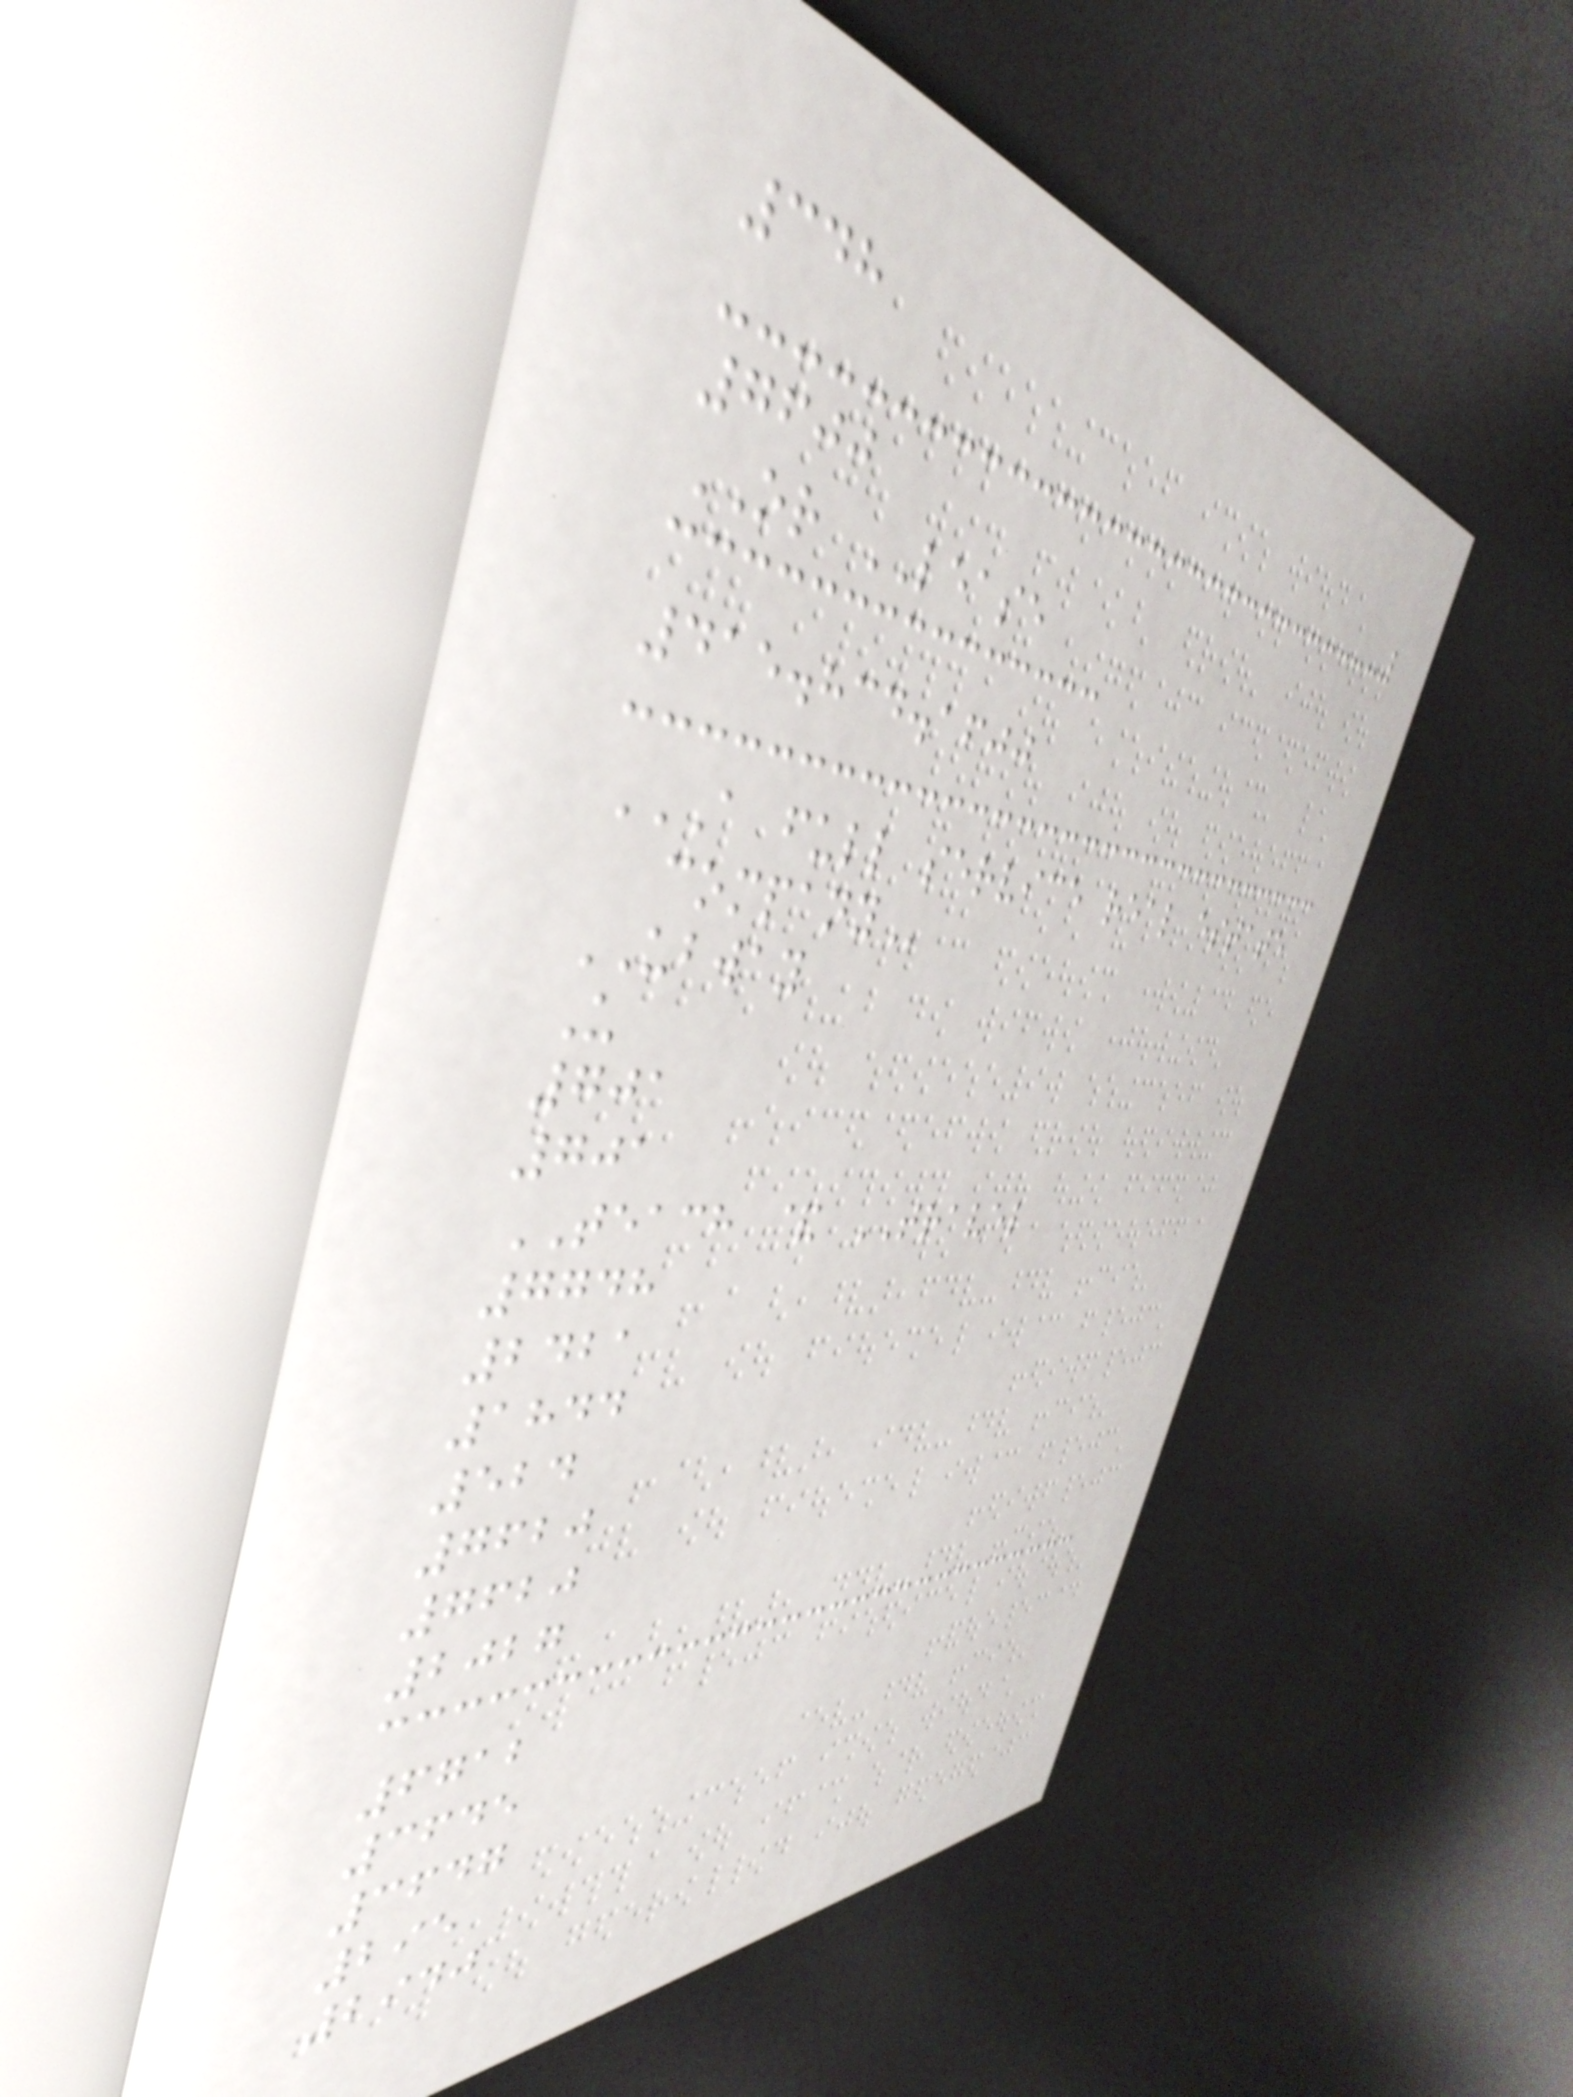348
7600
OR LEASE
415.834.1600
A FULL SERVICE REAL ESTATE
COMPANY
UBWAY
U
701
701
TEACH & TRAVEL
7748
2421
1844
524
7620
7620
2027
6712
3645
3647
295
2940
